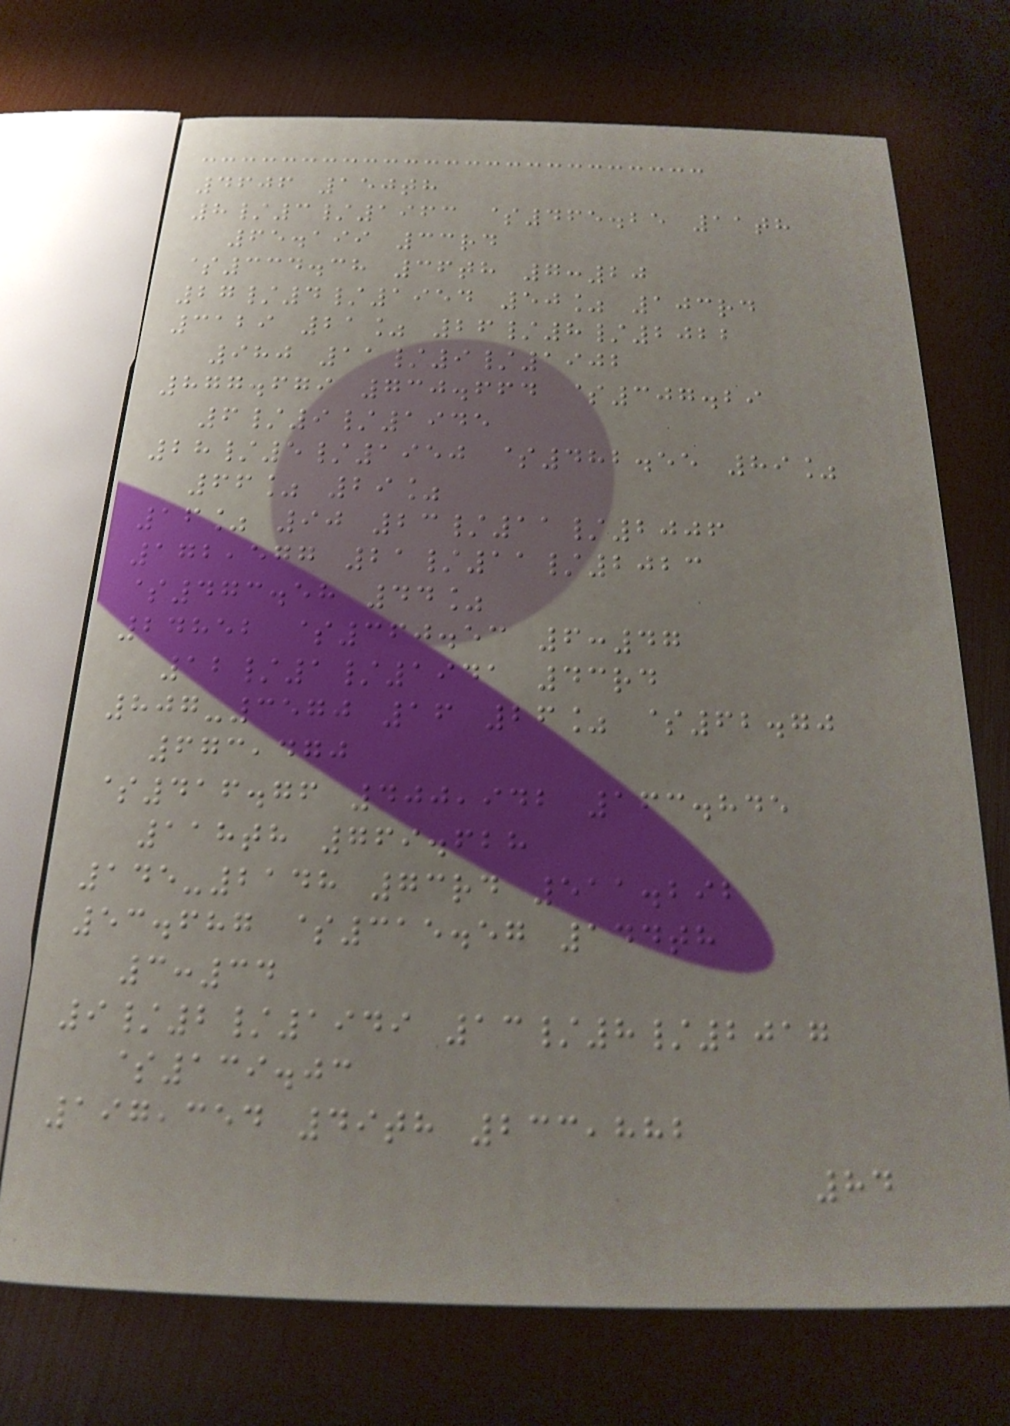4606 150th
8/3/1963 $465.25 11th
65.199 33rd
$334.38 36th 7:20
27/4/1954 50% 103rd
3129 21% 26/8/2022
980 11/9/1902
877.679 730.664 $307.29
6/9/1945
28/5/1950 $482.55 89%
66% 29%
16% 90 23/11/2006
172,577 21/11/2023
$473.58 44%
24852 $360.53 6:47
12/1/1941 43rd
807-3570 16 26% $62.70
673,470
$416.76 400,942 163.845
118th 769.628
145-2148 73rd 511.292
53.687 $315.57 144th
3:34
9/2/1949 13/8/2017
$139.03
197,354 49th 233,882
84
